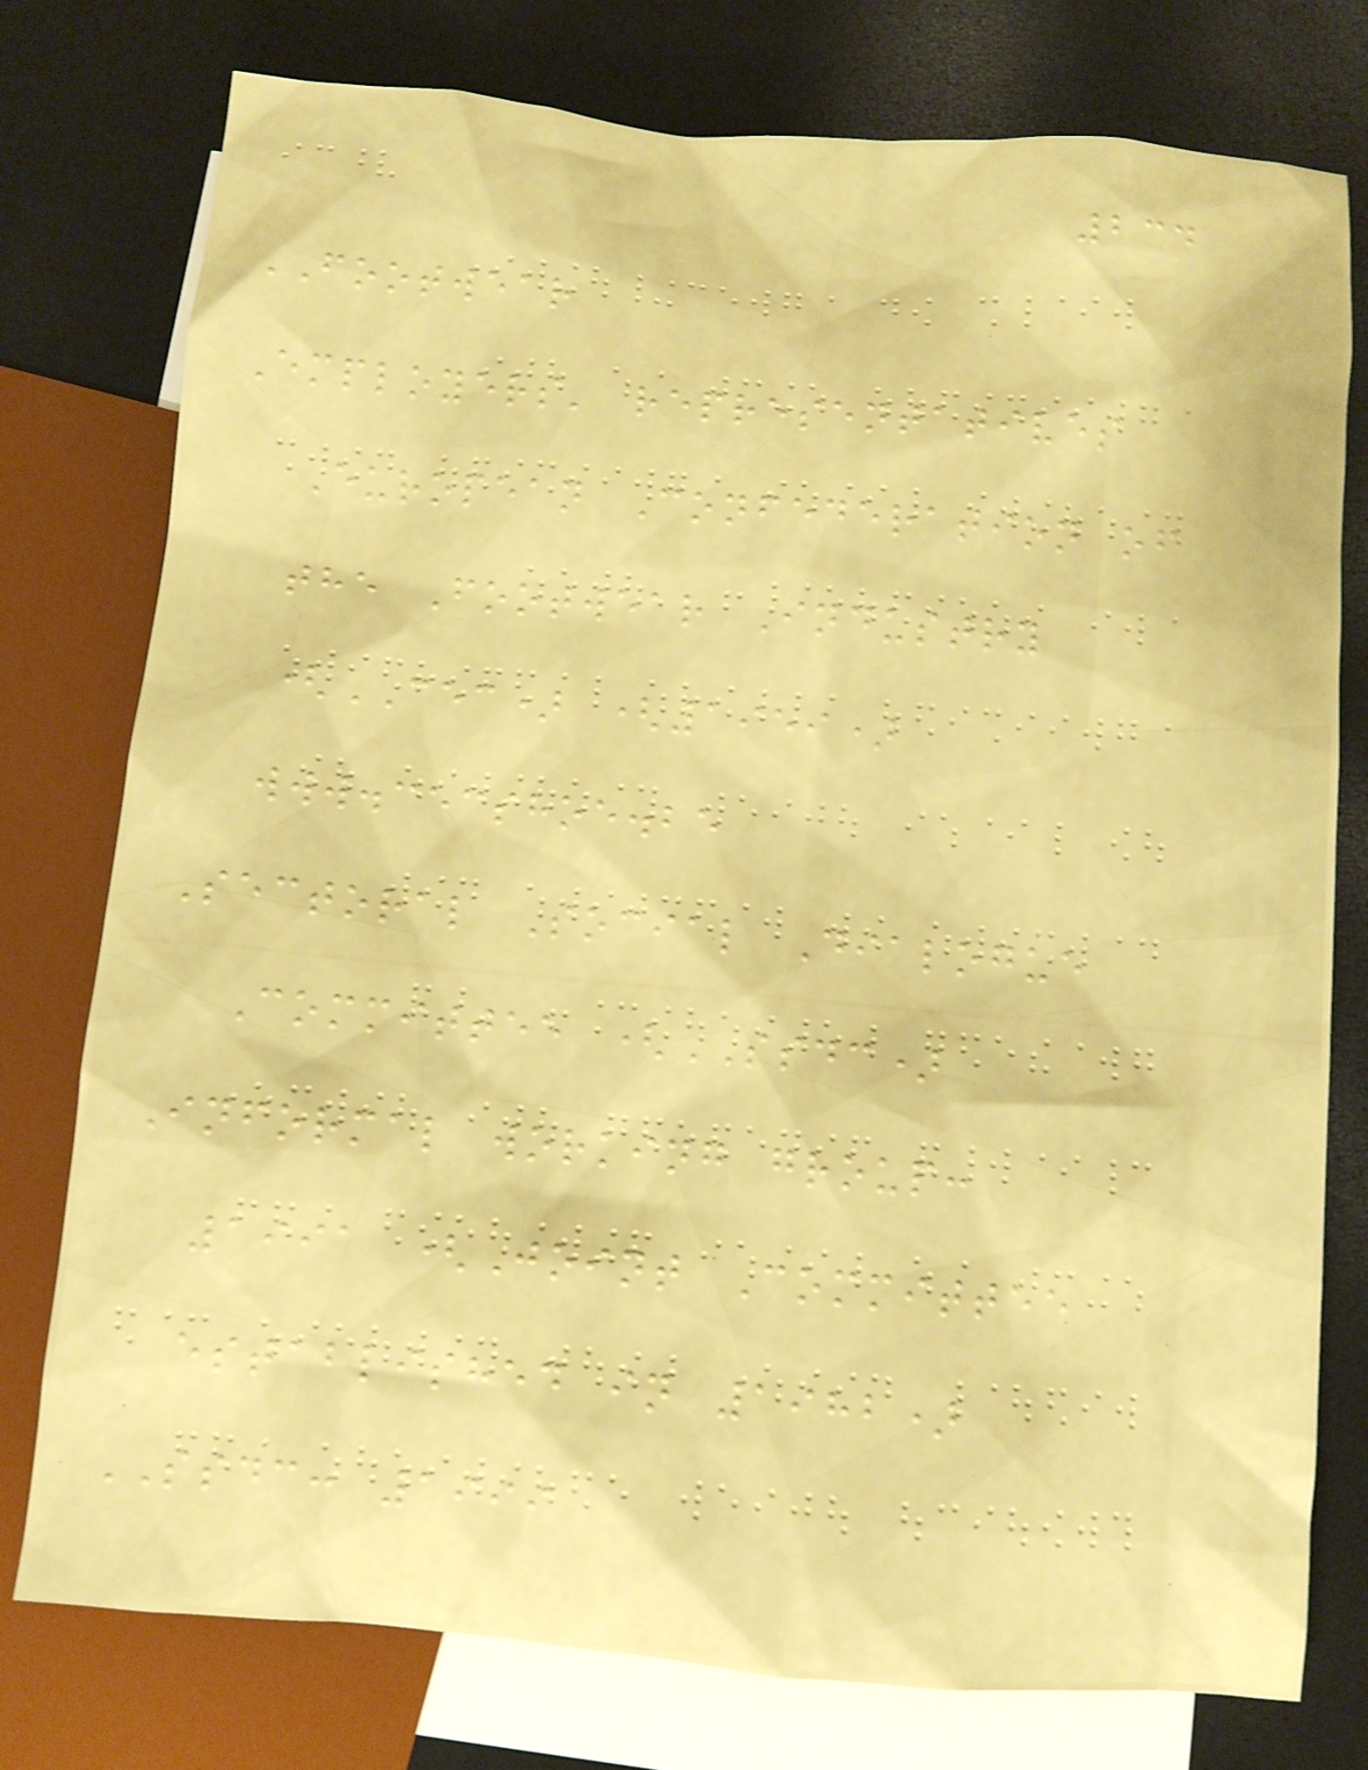234
FOOTWEAR
Employers' representatives
European Confederation of
the Footwear Industry
(CEC) (1959)
www.cecshoe.be
Sectoral Social Dialogue
Committee (SSDC)
Informal working group:
1991 (Joint Committee
established in 1982)
SSDC: 1999
